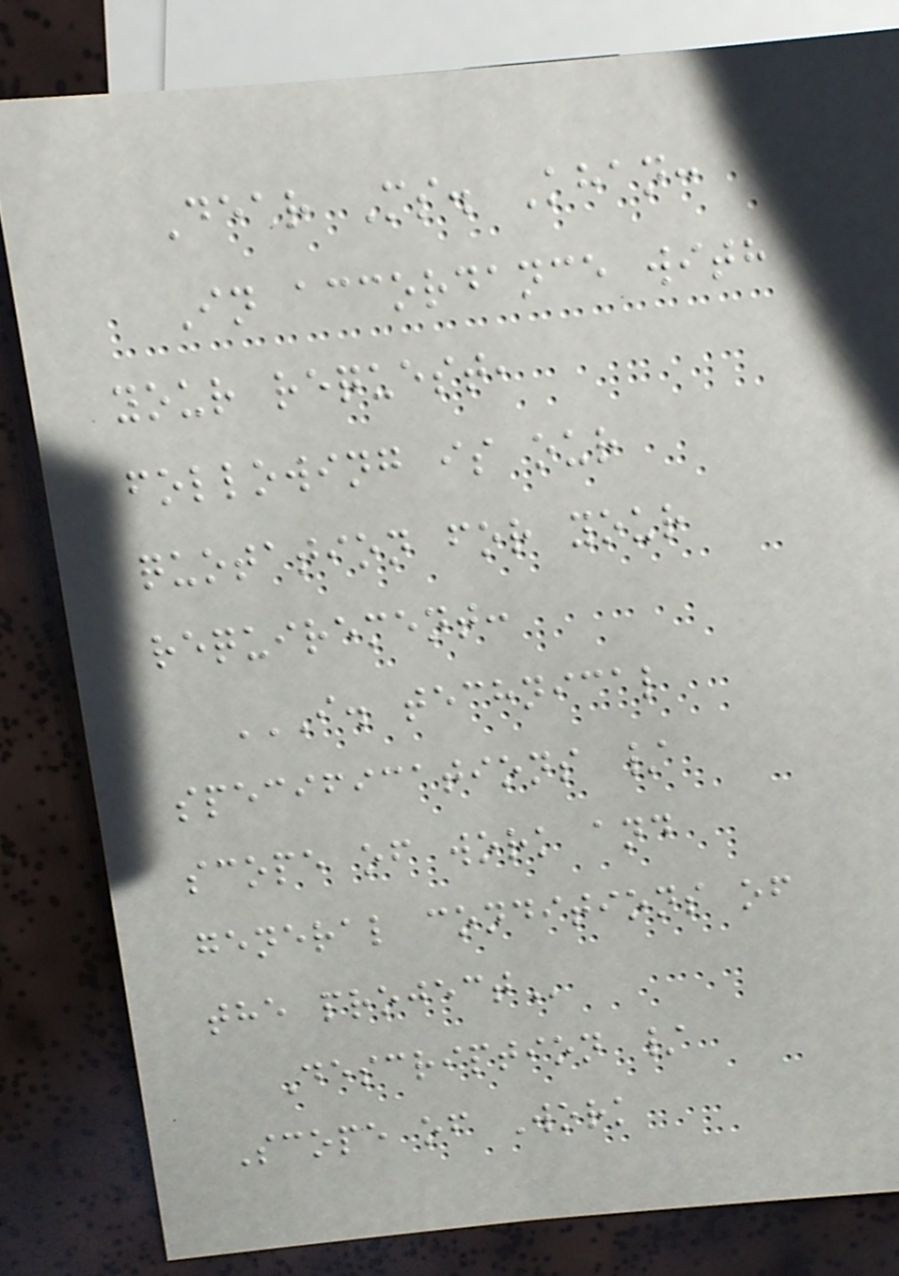Dear Ms. Khan:
In accordance with
your request,
following is our
quotation for your
requirement:
I. TECHNICAL
SPECIFICATIONS /
SCOPE OF WORK AND
GENERAL CONDITIONS OF
THE PROJECT
Description /
Scope of Work
